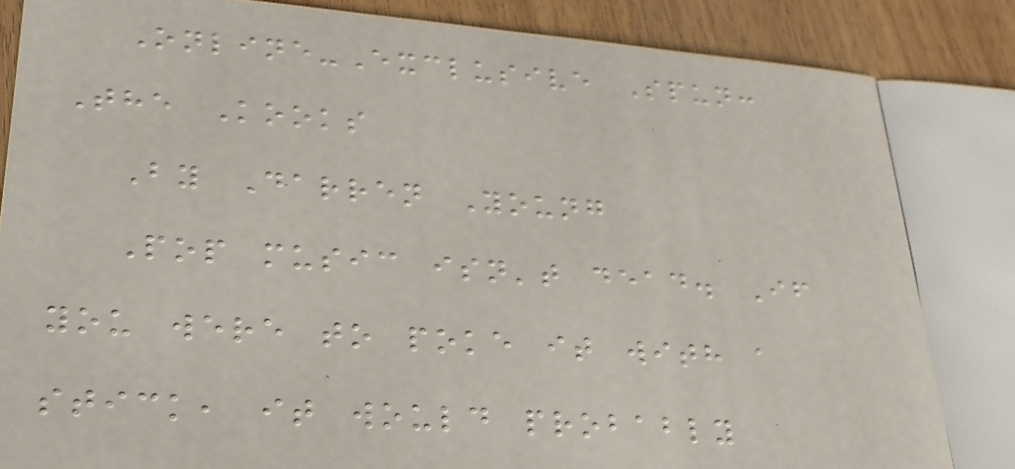Online-Exclusive Spun:
The Kooks
By Darren Young
Pop music isn't dead. If
you were to poke it with a
stick, it would probably
